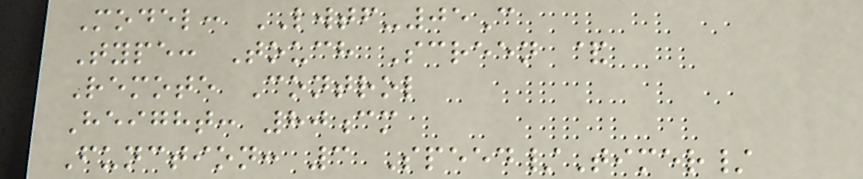Model: LWTF-05C
Type: Touch Screen &
Remote Control
Height: 80cm
Function: 3 Speed/Timer/
